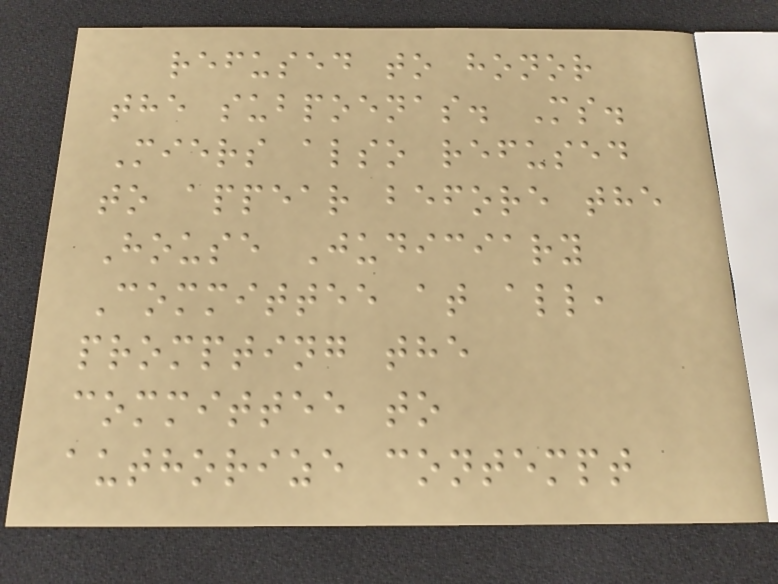refused to honor
the subpoenas. Ms.
Miers also refused
to appear before the
House Judiciary
Committee at all,
prompting the
committee to
authorize contempt
